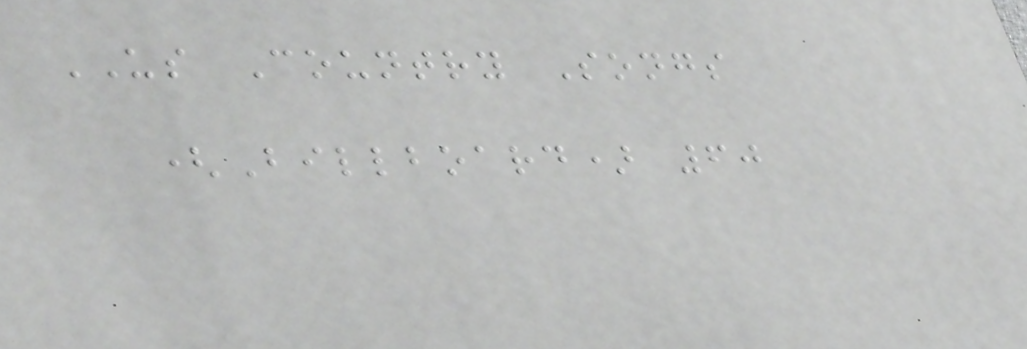US Country Songs
(Billboard) 60
